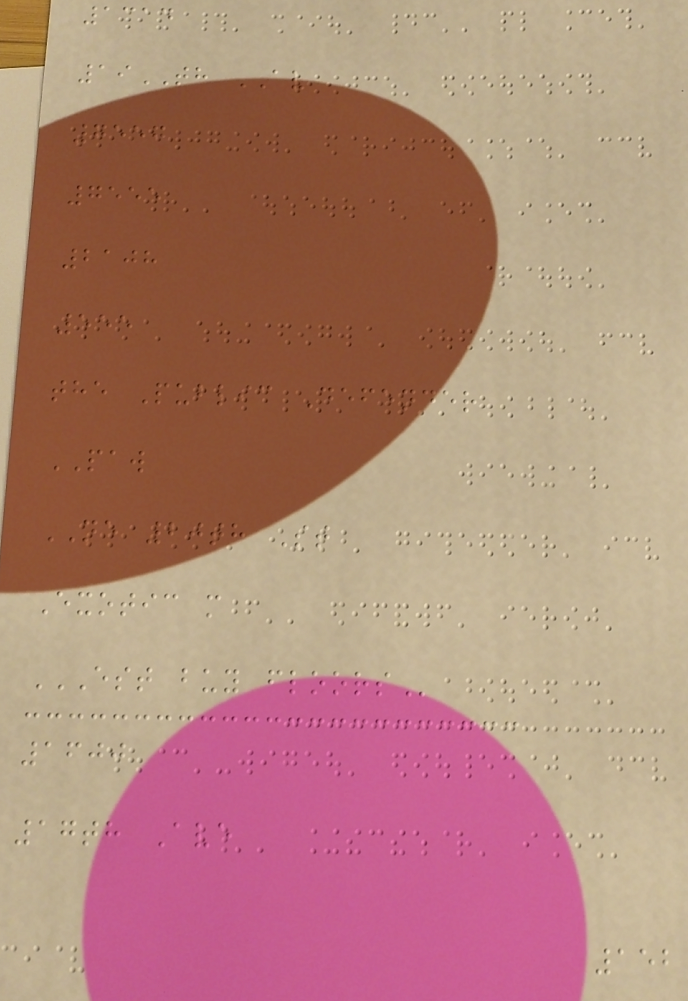1314
19TH AV
7557
7555
2108
555
the Public Defender
PAW
NE 20th St
Exotic m
EST BUY FLOORS
1600
17th Ave
152
